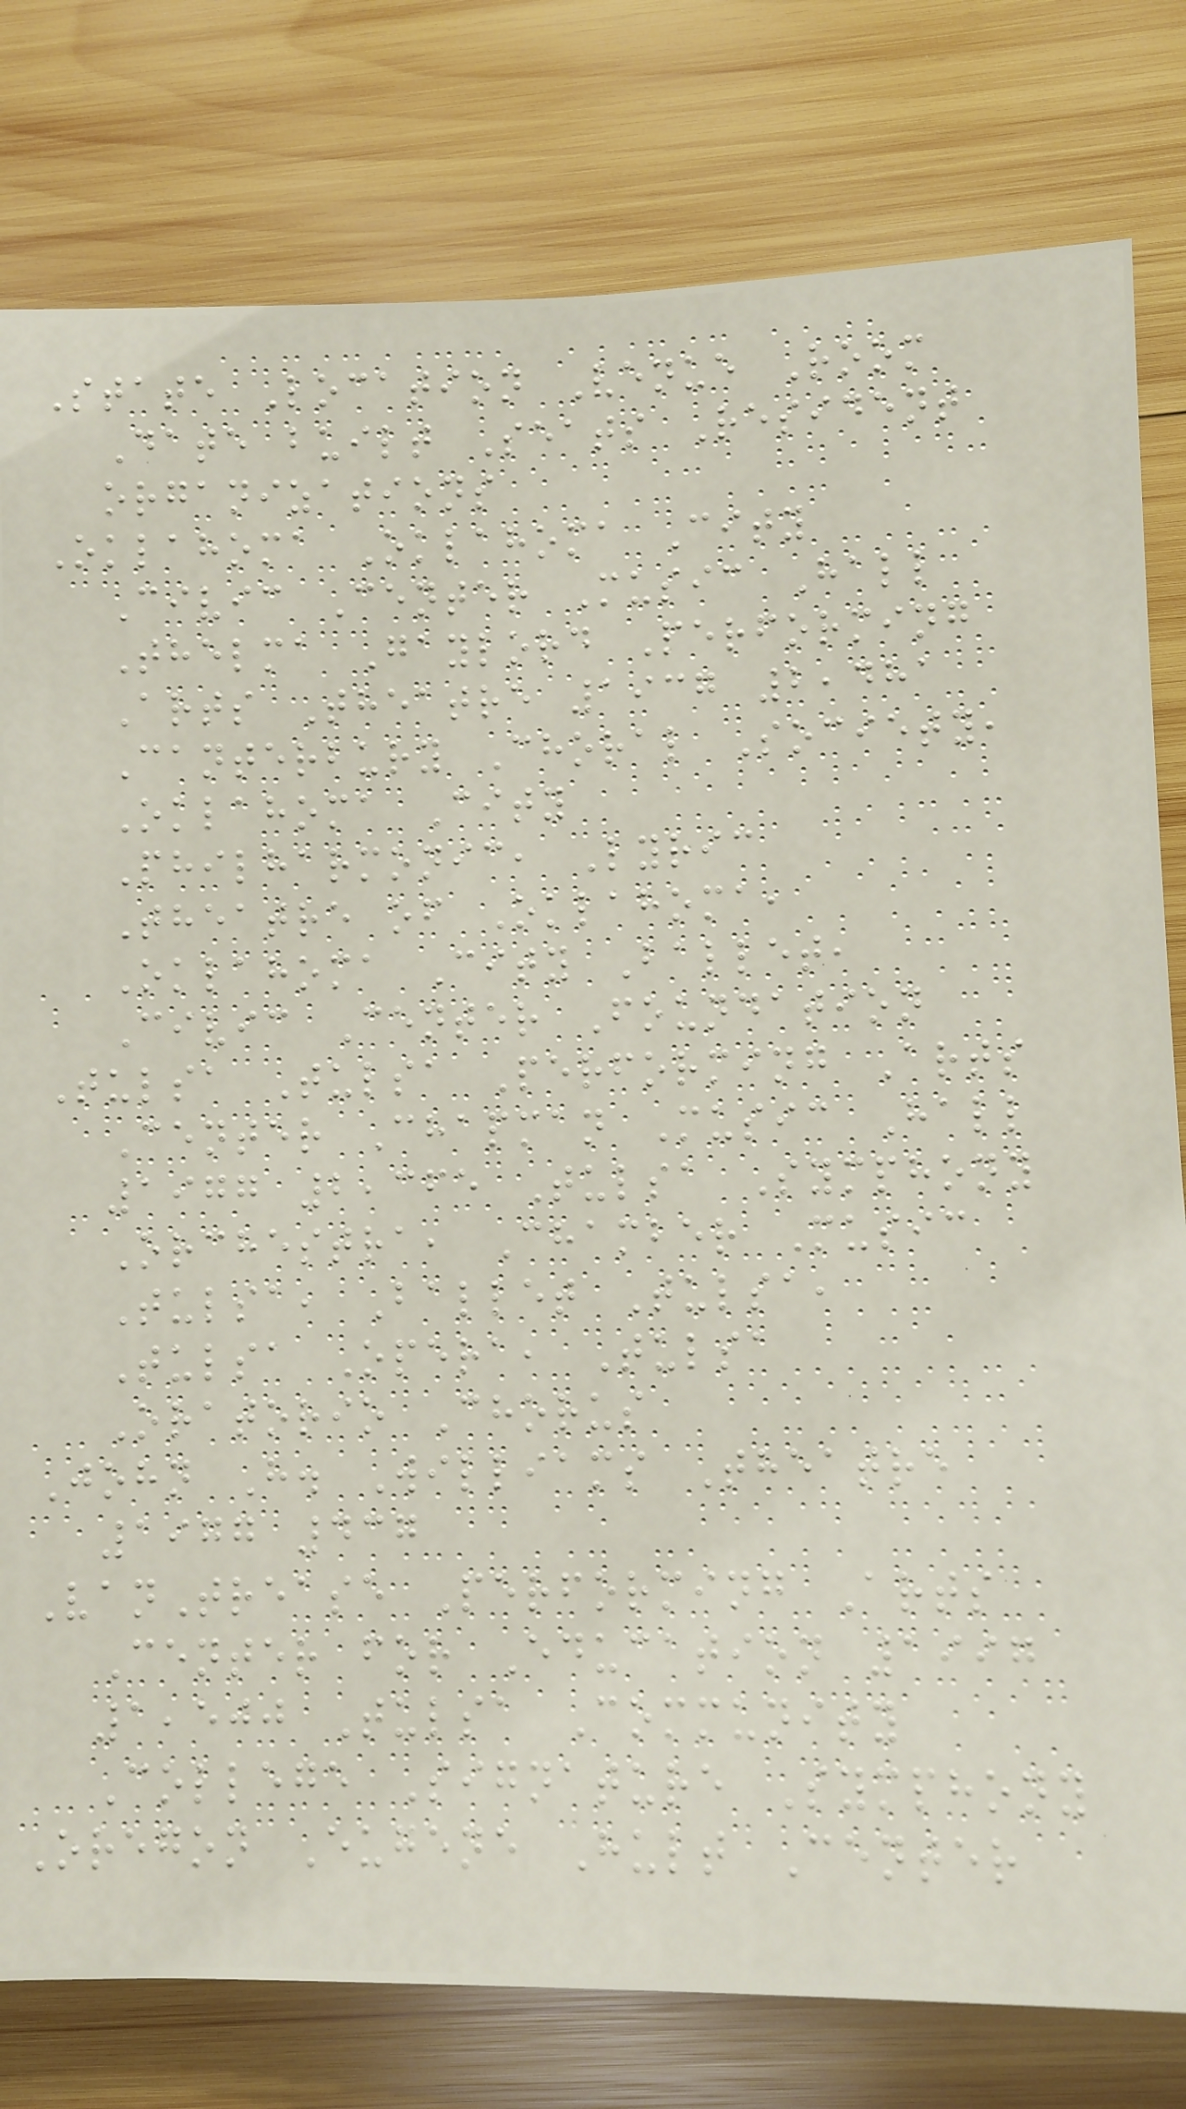State Location Venue Room
Date built Seats Resident
organizations
Oklahoma Oklahoma City
Civic Center Music Hall
Thelma Gaylord Performing
Arts Theatre 1937 2,481
Canterbury Choral Society,
Oklahoma City
Philharmonic, Lyric
Theatre of Oklahoma,
Oklahoma City Ballet,
Civic Center Foundation
Tulsa Tulsa Performing Arts
Center Chapman Music Hall
1977 2,365 Tulsa Symphony
Orchestra, Chamber Music
Tulsa, Ballet Tulsa,
Tulsa Opera, Tulsa
Oratorio Chorus
John H. Williams Theatre
1977 437
VanTrease Performing Arts
Center for Education 1997
1,500 Tulsa Community
College Signature Symphony
Oregon Eugene Hult Center
